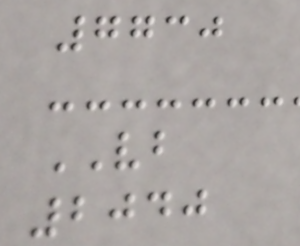7730
VB
2040
